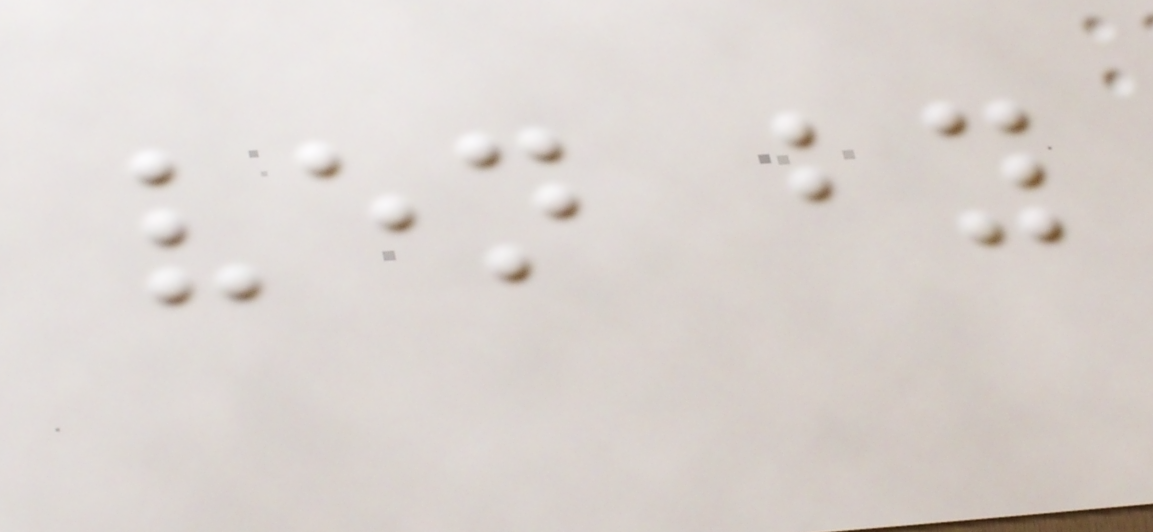ven by
